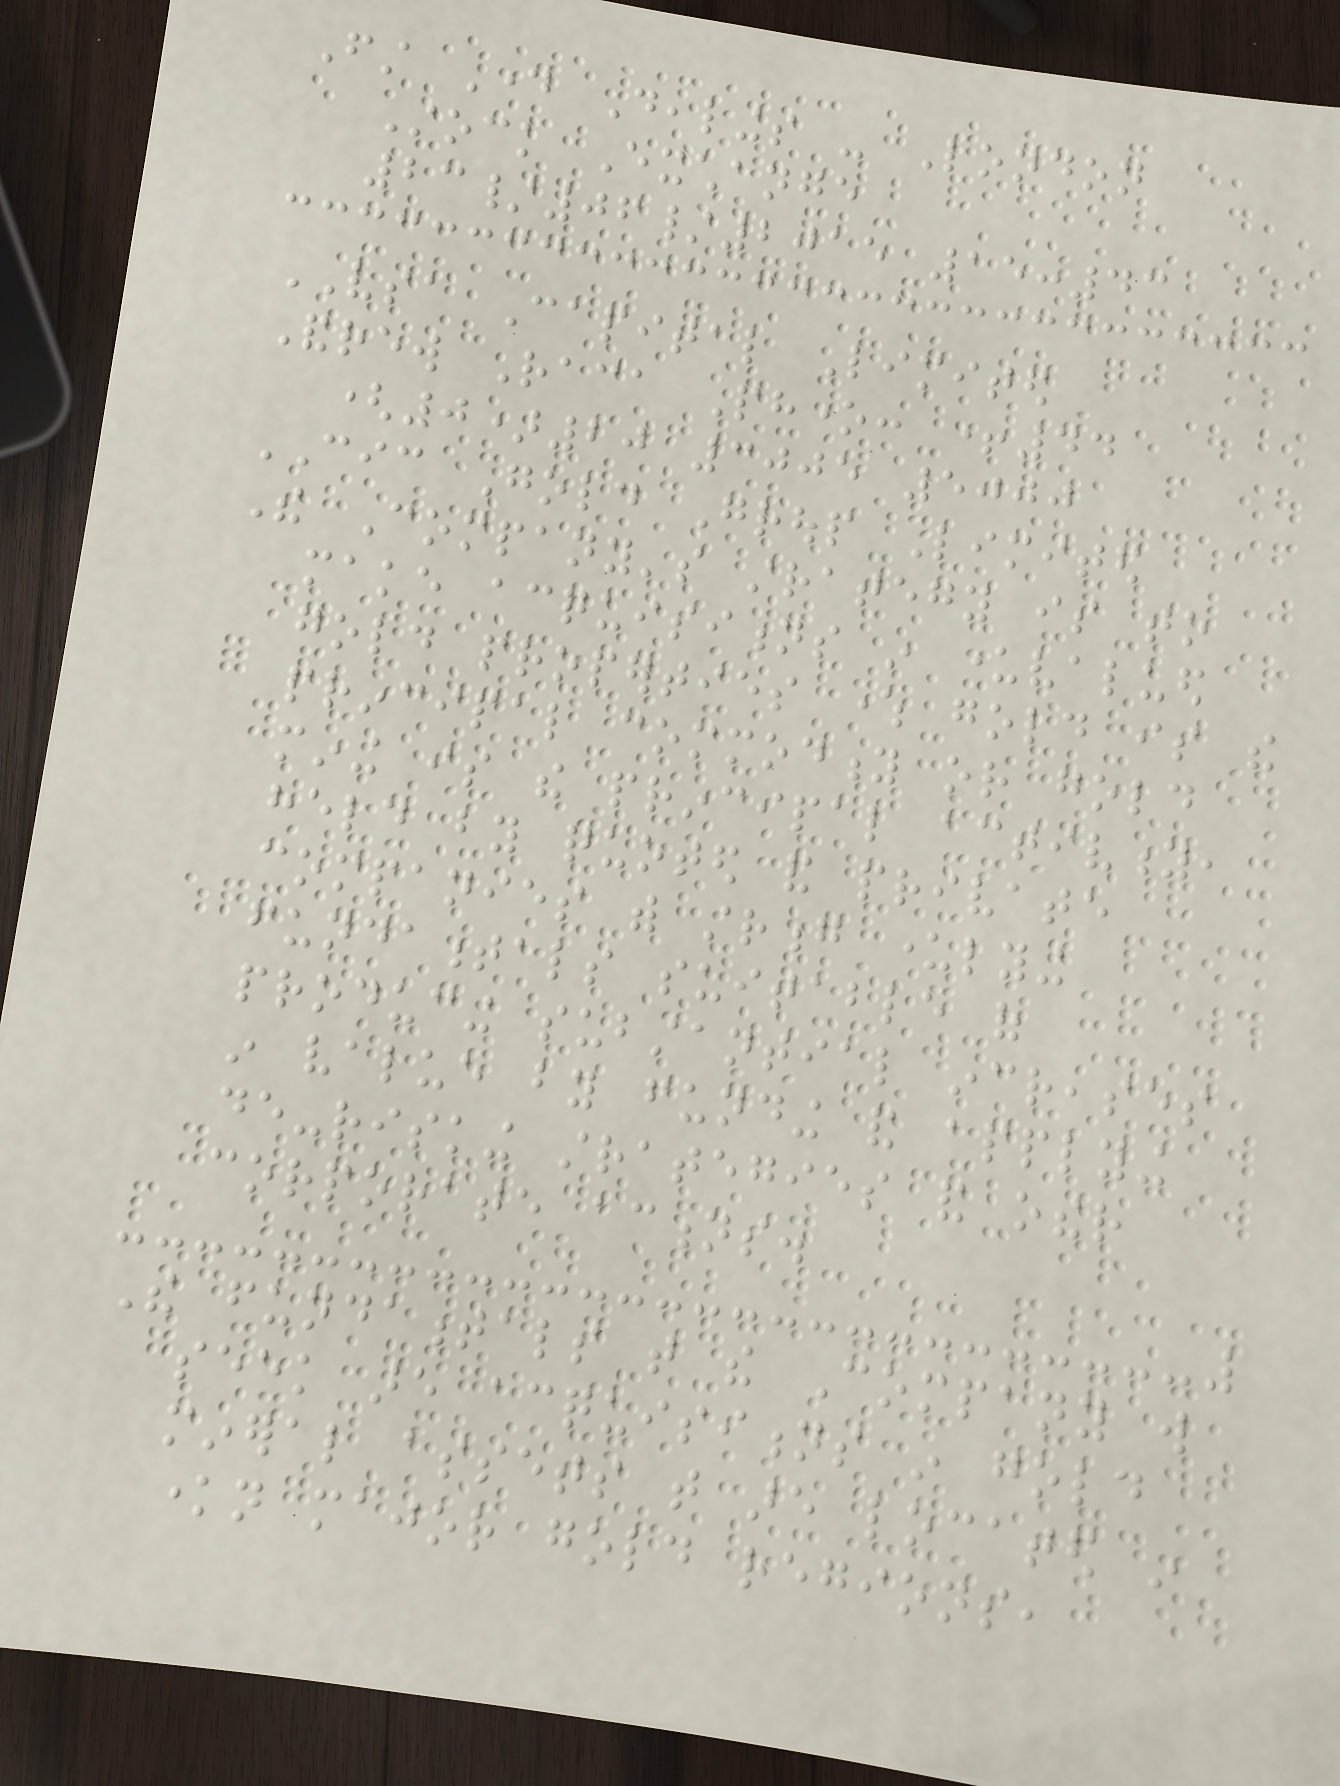First Day Dealings - London
Stock Exchange
23/06/2015 15:43
VSA Capital Limited
Andrew Raca Phone: +44
(0)20 3005 5000
CIC Gold Group Limited
The Company's strategy is to
make acquisitions in undervalued
gold properties where gold is the
principal commodity or gold
mining is the principal activity,
held by quoted and private
companies with strong underlying
fundamentals suitable of
producing substantial increases
in value by funding and applying
de-risking strategies and other
corporate actions.
The fundamentals that the Company will
seek are acquisitions in gold
mineral assets that are located in
known major gold regions,
